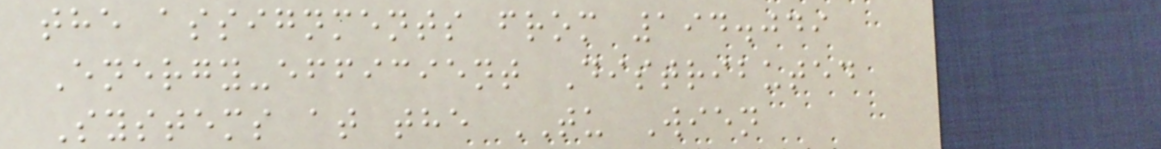the assignments from 194.049
Energy-efficient Distributed
Systems at the TU Wien
